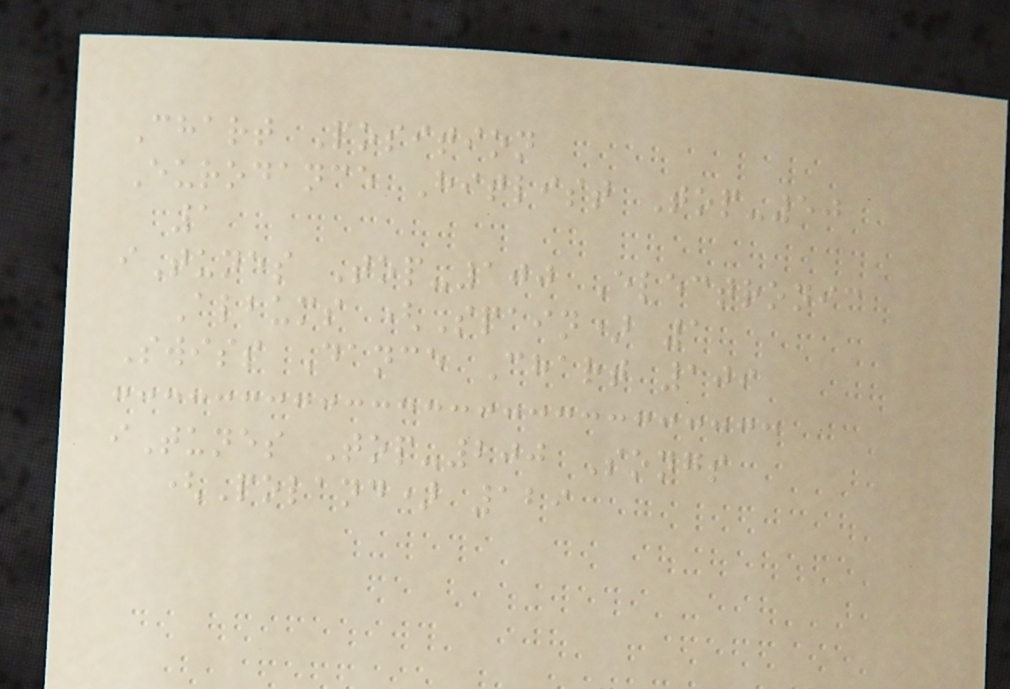Chart Position
Eurodance Hitlist Top-50
1
iTunes Top-100 Electronic
Albums (Spain) 1
Swiss Dance Chart 109
iTunes Top-200 Songs
(Poland) 129
